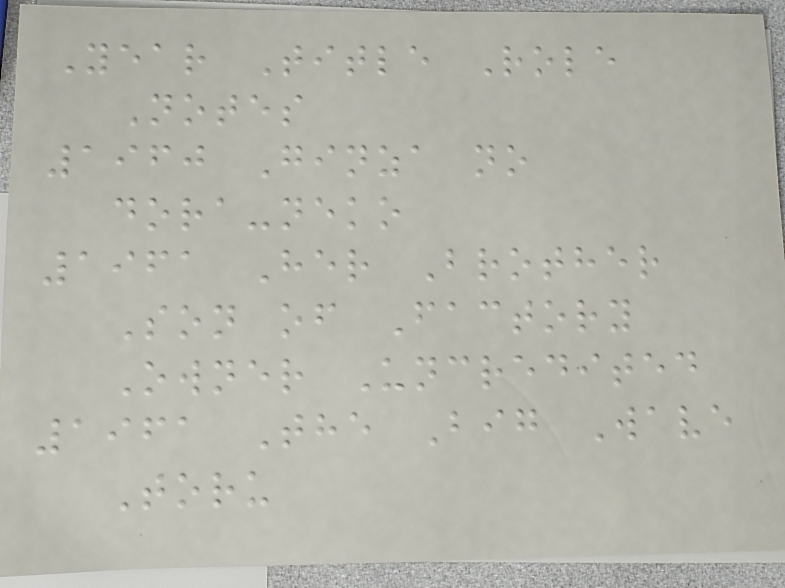Year Title Role
Notes
1960 Ginza no
dora-neko
1961 Her Brother
Son of Factory
Owner Uncredited
1961 The Big Wave
Toru
